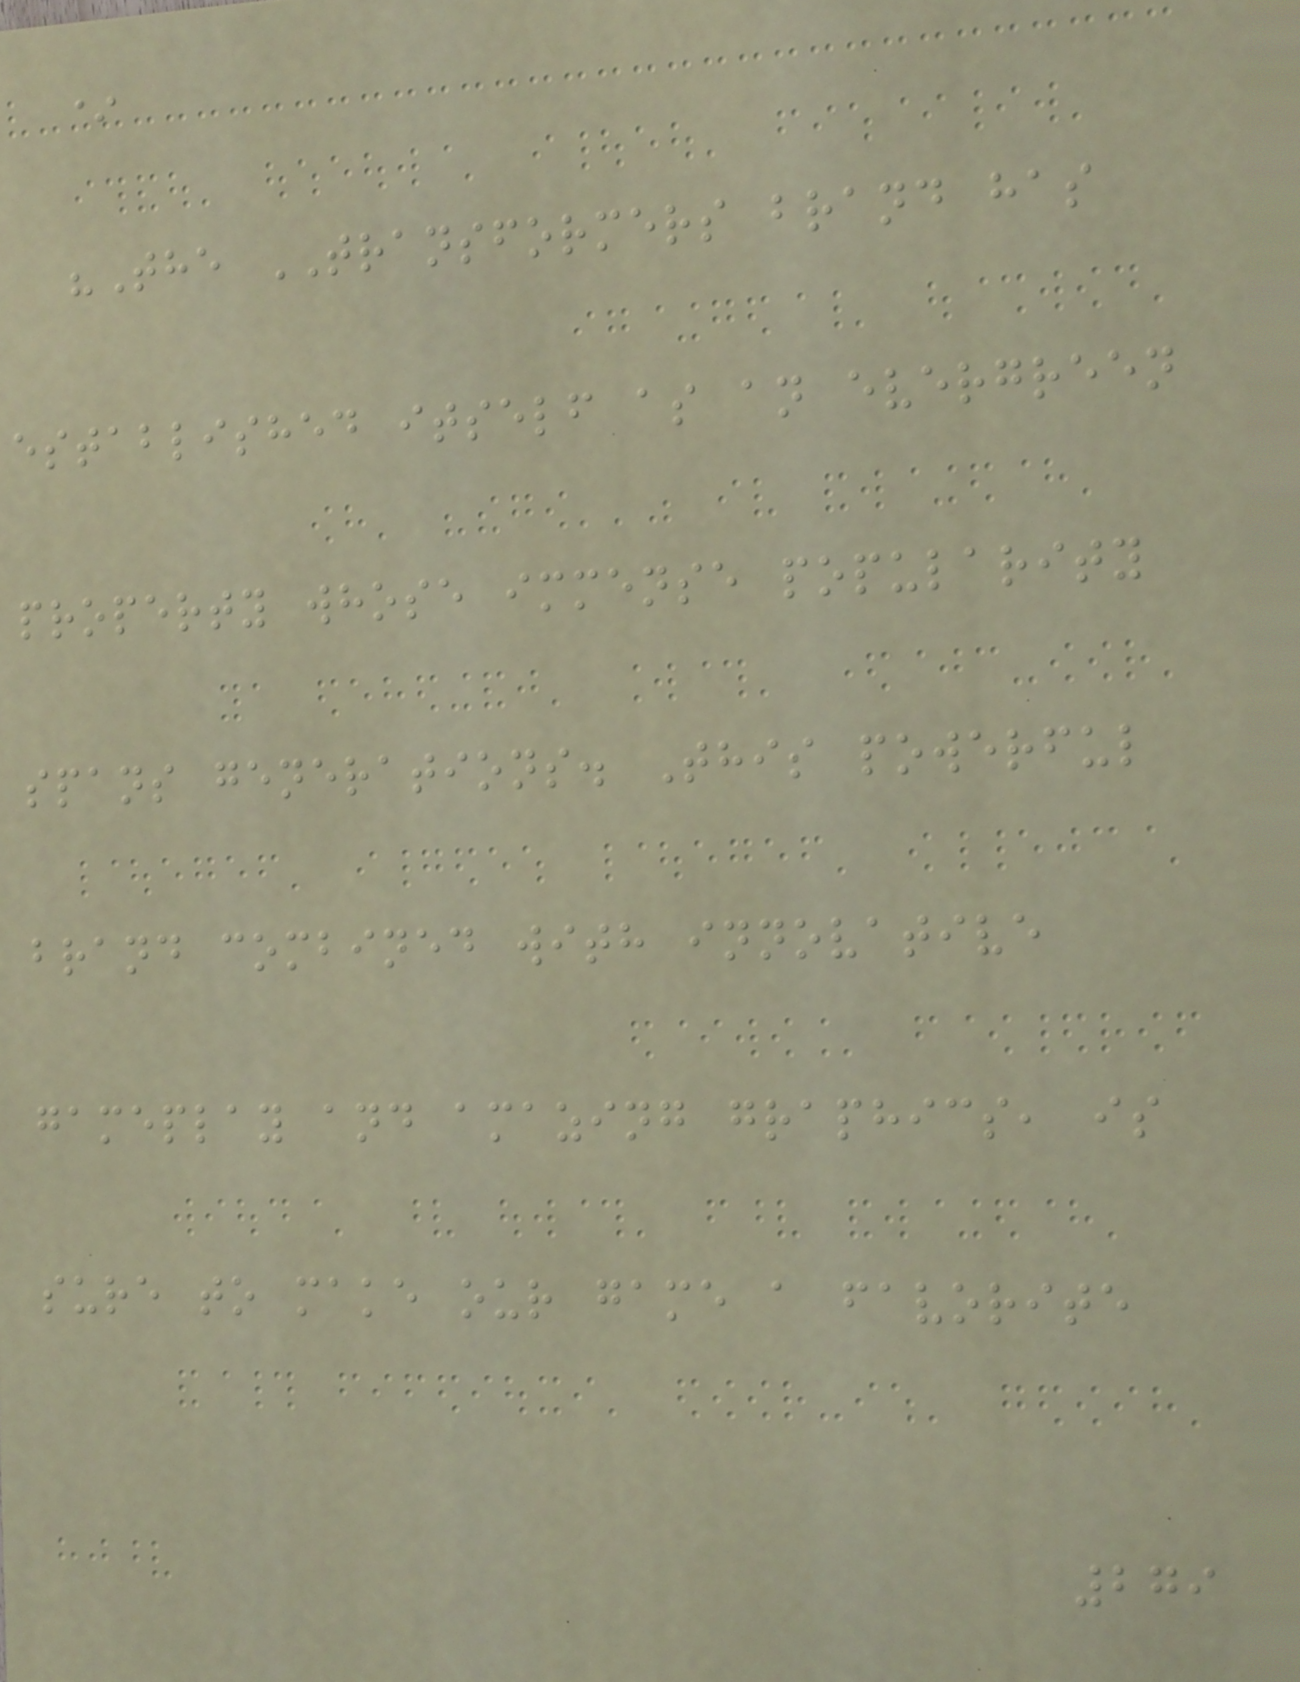*
"The TRANSFORMERS brand has
established itself as an evergreen
property whose immense popularity
spans generations. This powerful
brand combined with innovative
gameplay and amazing graphics, is
sure to make our game a favorite
279
